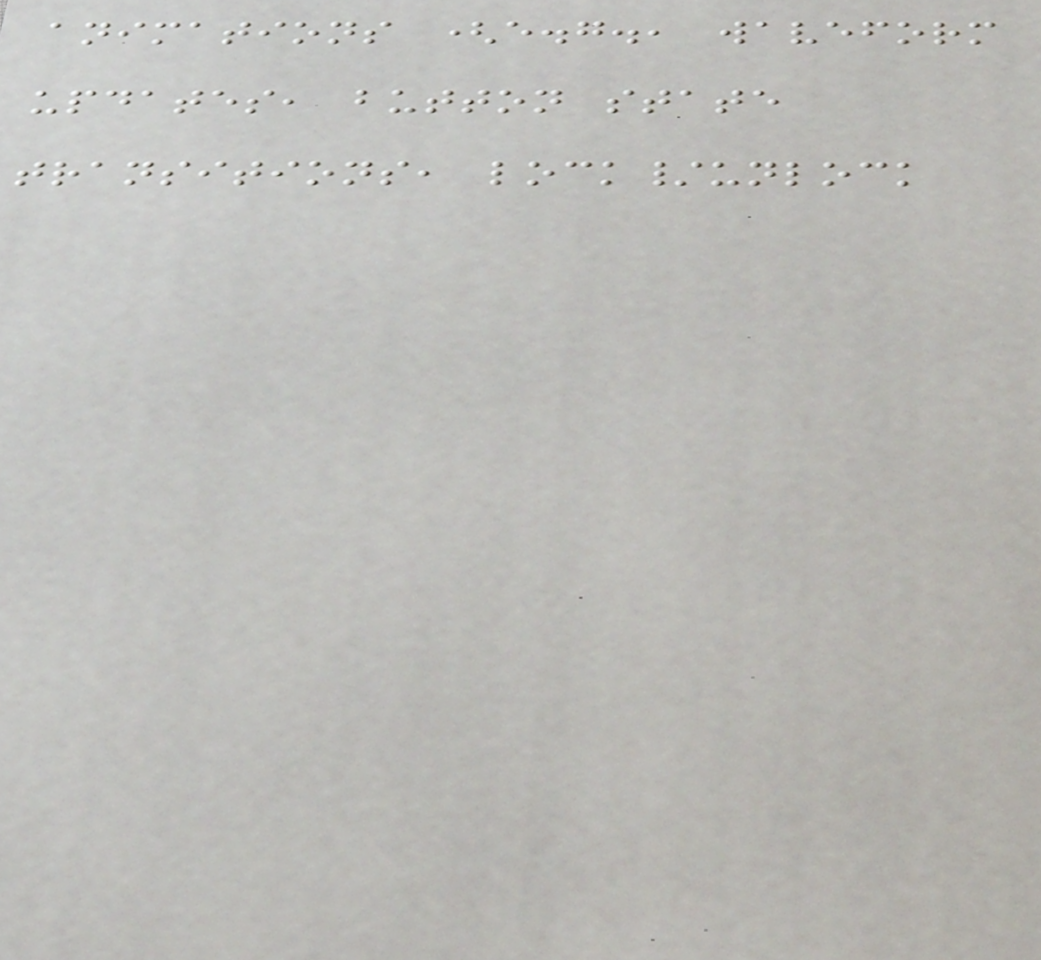animations (e.g., waveform
updates, button state
transitions, lock/unlock
